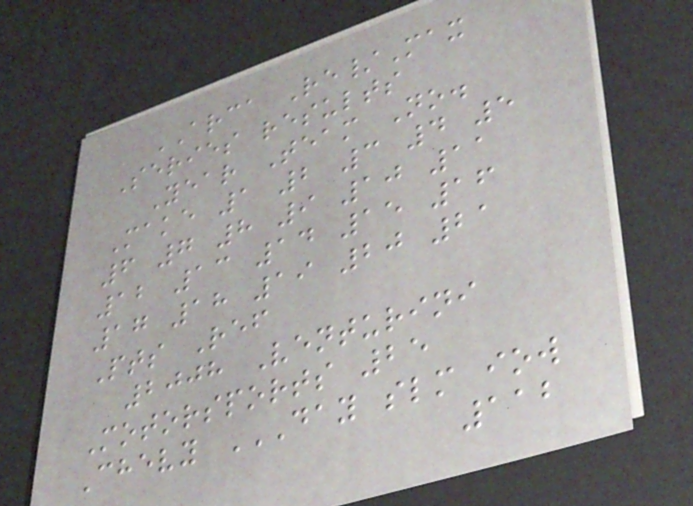ARCA Re/Max
Series results
Year Team No.
Make 1 2 3 4 5
6 7 8 9 10 11
12 13 14 15 16
17 18 19 20 21
Pts Ref
2008 Venturini
Motorsports 25
Chevy DAY SLM IOW
112
